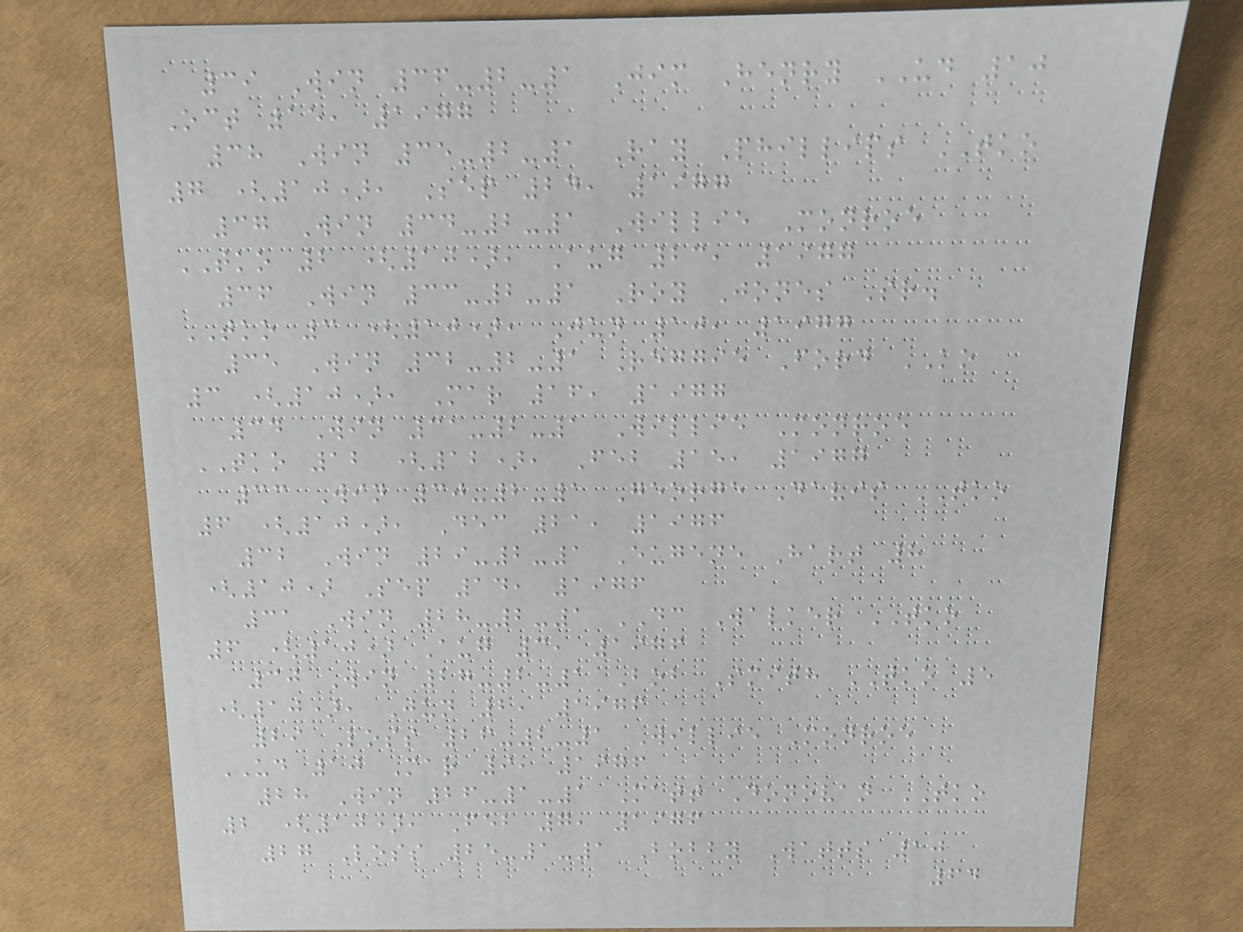39 Win 36-2-1 Jim Henry UD 10
Oct 15, 1977
38 Win 35-2-1 Ray Phillips TKO
7 (10), Sep 24, 1977
37 Win 34-2-1 Willie Monroe
TKO 2 (10), Aug 23, 1977
36 Win 33-2-1 Roy Jones Sr.
TKO 3 (10), Jun 10, 1977
35 Win 32-2-1 Reggie Ford KO
3 (10), Mar 16, 1977
34 Win 31-2-1 Willie Monroe
TKO 12 (12), Feb 15, 1977
33 Win 30-2-1 George Davis TKO
6 (10), Dec 21, 1976
32 Win 29-2-1 Eugene Hart 8
(10) Sep 14, 1976
31 Win 28-2-1 DC Walker TKO
6 (10) Aug 3, 1976
30 Win 27-2-1 Bob Smith TKO 5
(10), Jun 2, 1976
29 Loss 26-2-1 Willie Monroe
UD 10 Mar 9, 1976
28 Win 26-1-1 Matt Donovan TKO
2 (10), Feb 7, 1976
27 Loss 25-1-1 Bobby Watts 10
64
